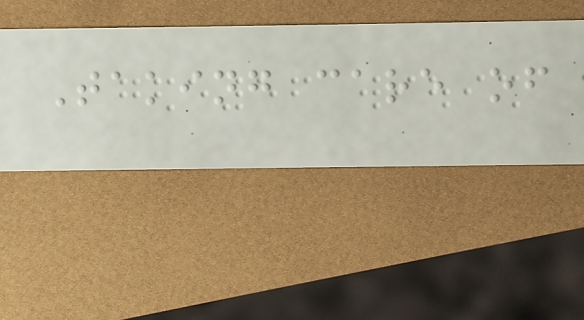Taking care of
